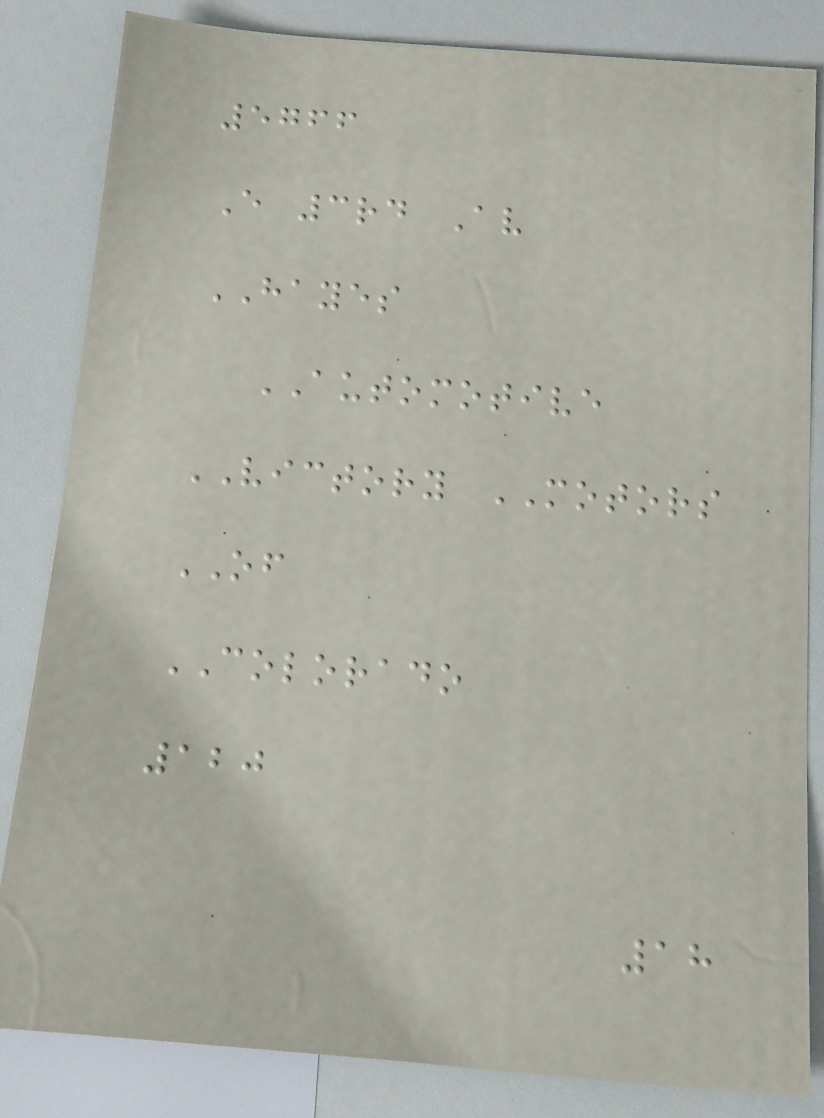5766
E 3rd Av
HAYES
AUTOMOTIVE
VICTORY MOTORS
OF
COLORADO
120
18
